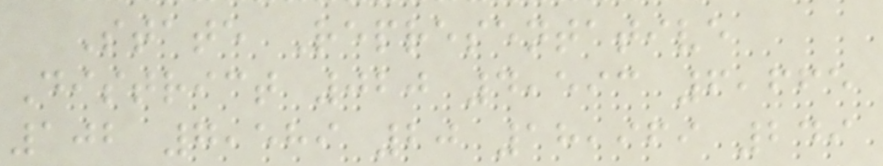State Representative
District 020 4,593 6,665
102 7,589 20 18,969 249
